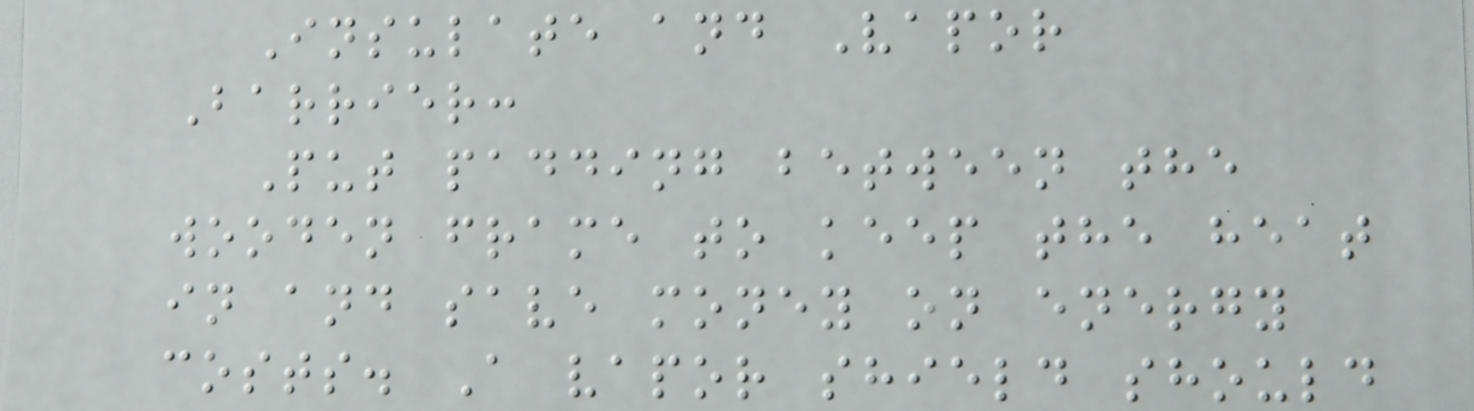Insulate and Vapor
Barrier:
Put padding between the
wooden frame to keep the heat
in and save money on energy
costs. A vapor shield should
